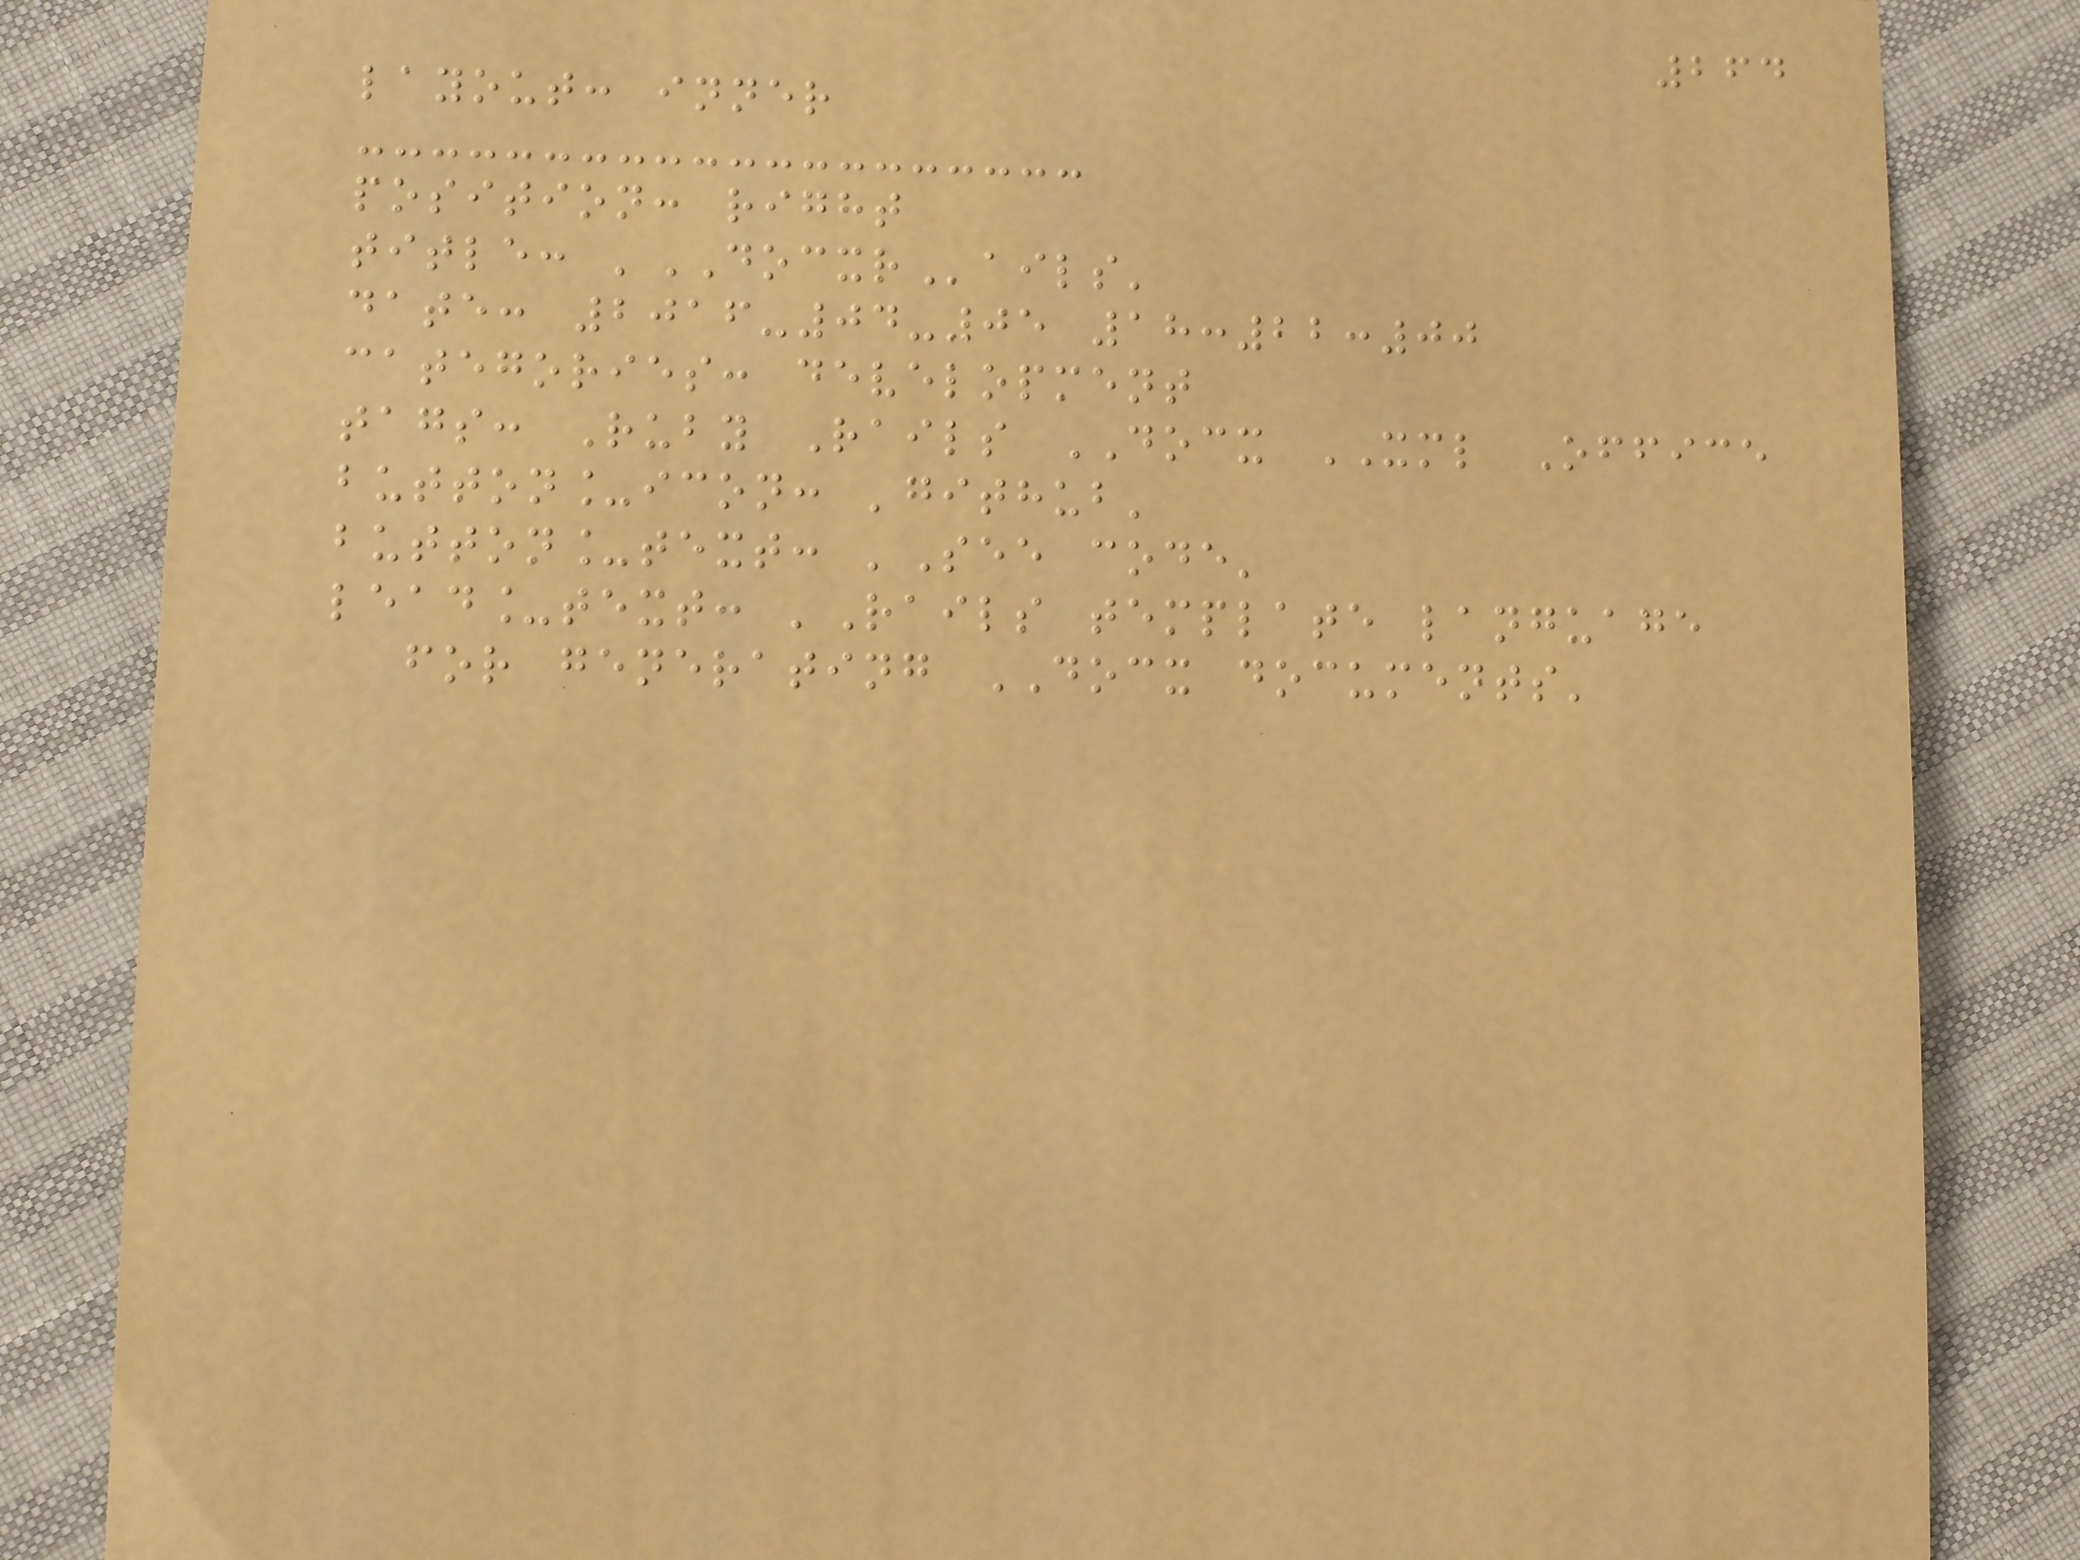264
layout: inner
position: right
title: 'DOCXRails'
date: 2016-04-05 18:22:00
categories: development
tags: Ruby Rails DOCX XML Office
button_icon: 'github'
button_text: 'See code'
lead_text: 'Rails template language
for generating DOCX documents'
